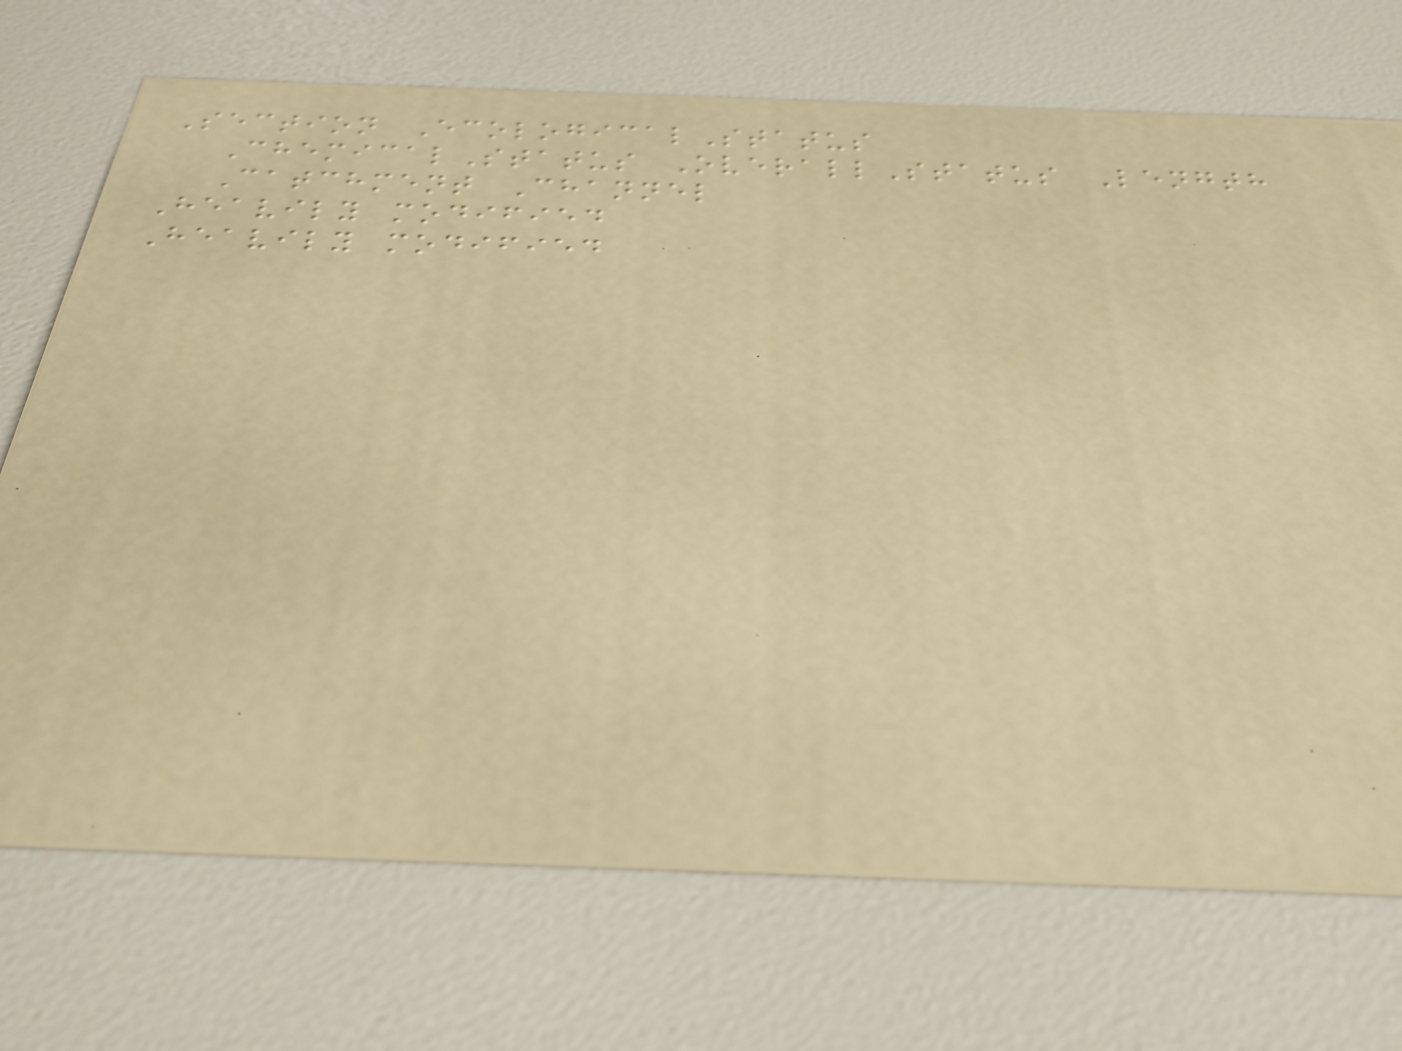Section EcologicalStatus
ChemicalStatus OverallStatus Length
Catchment Channel
Heavily modified
Heavily modified
